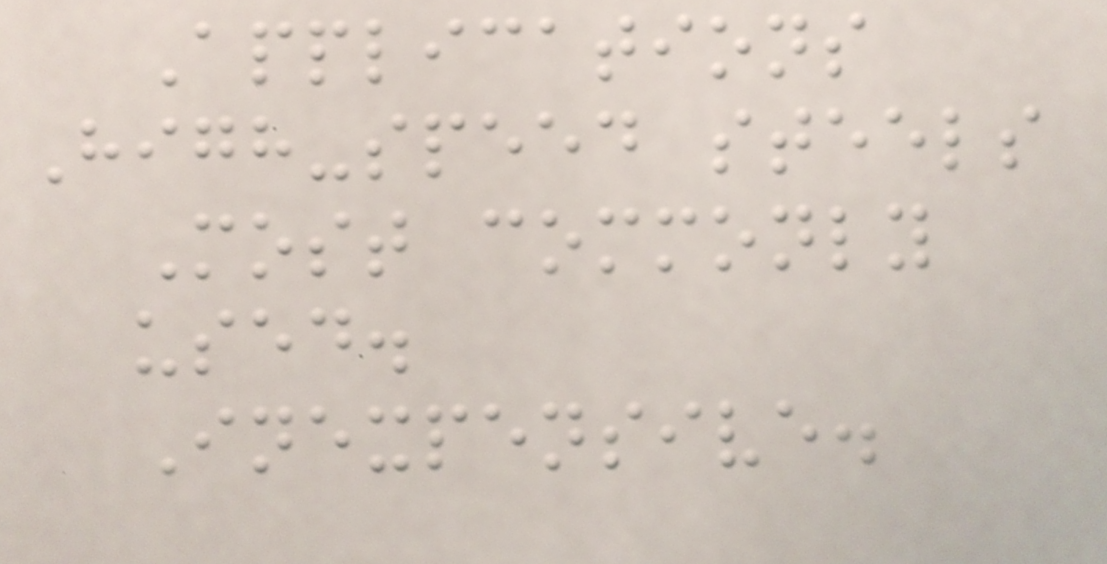Applications
High-speed steels
Most commonly
used.
Inexpensive.
